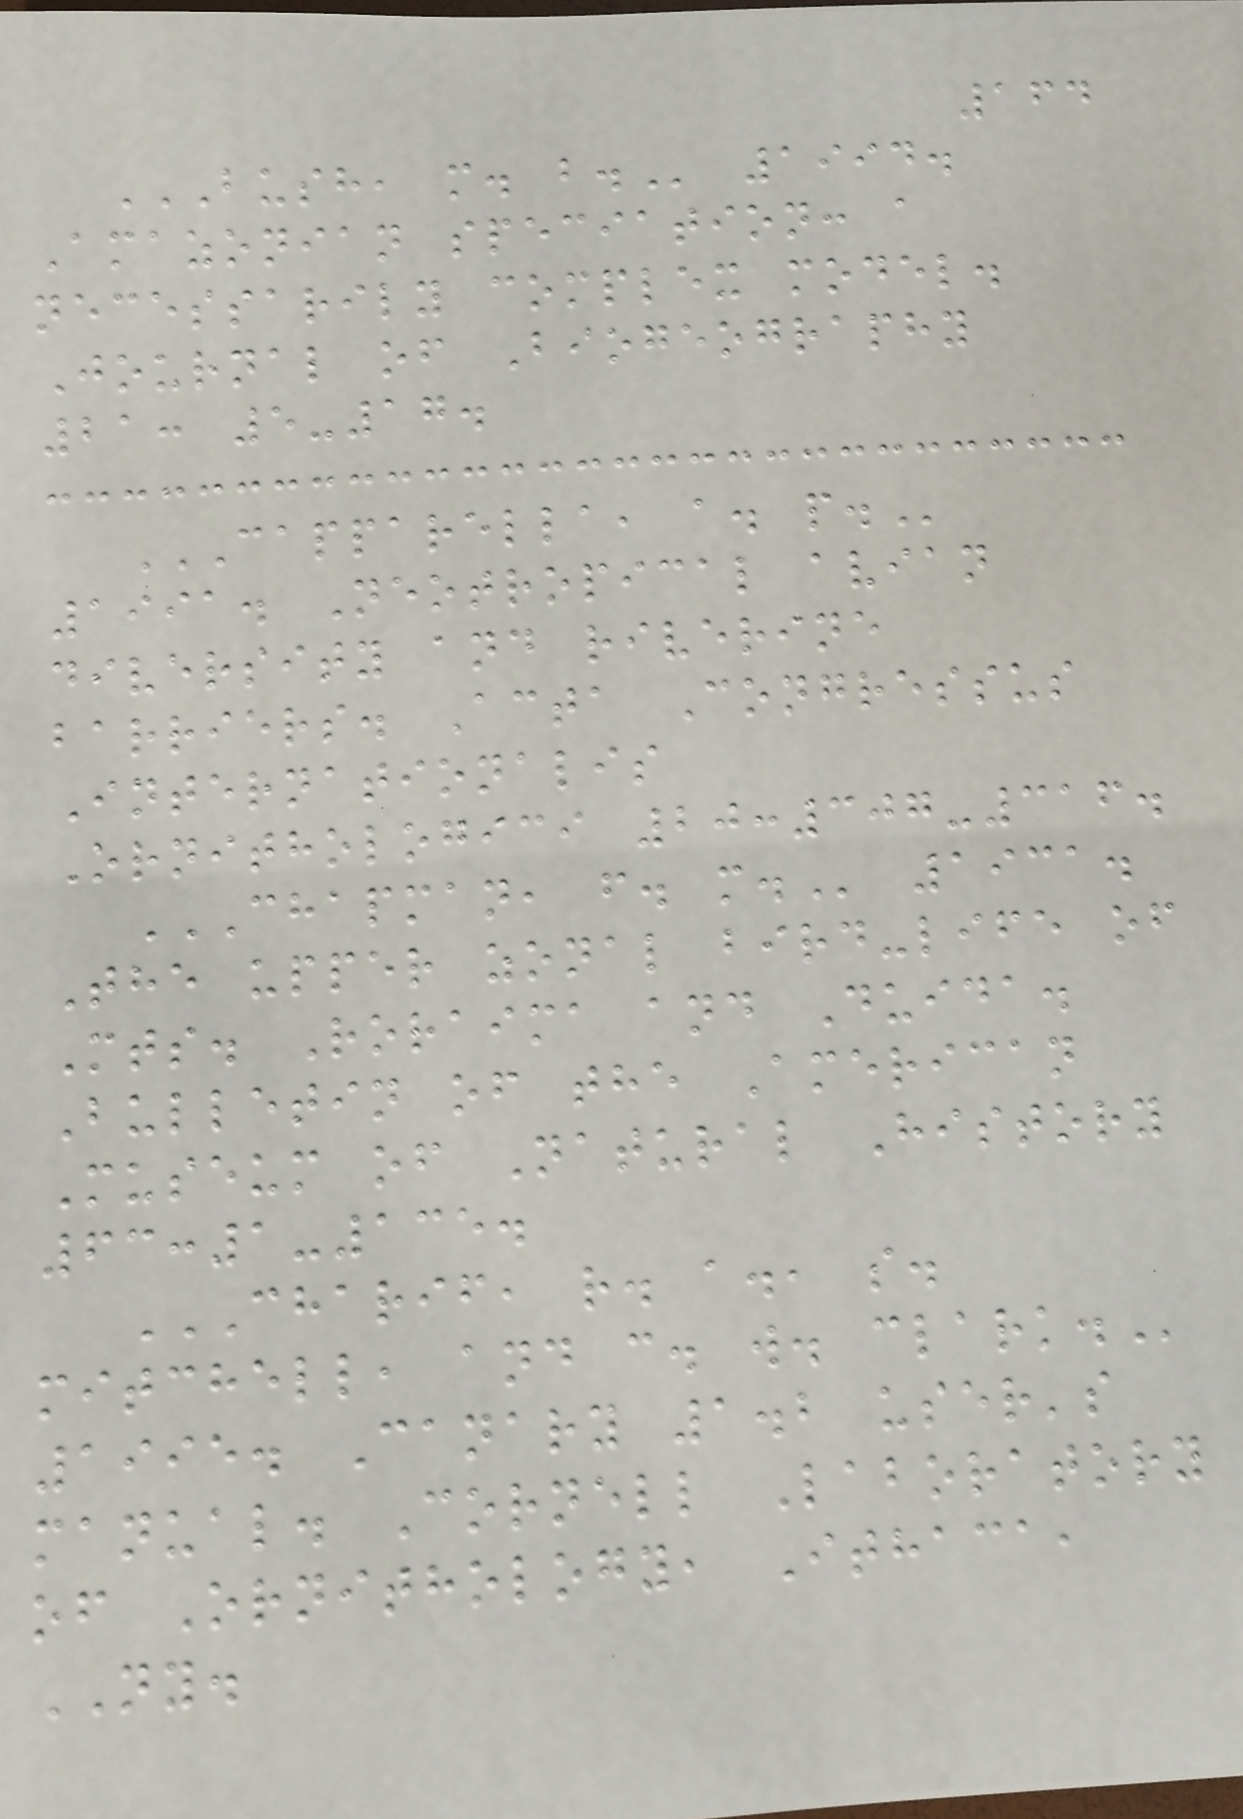164
BUSH, M. B. 1994.
Amazonian speciation: a
necessarily complex model.
Journal of Biogeography
21: 5-17.
CAPPARELLA, A. P.
1991. Neotropical avian
diversity and riverine
barriers. Acta Congressus
Internationalis
Ornithologici 20:307-316.
CHAPMAN, F. M. 1931.
The upper zonal bird-life of
Mts. Roraima and Duida.
Bulletin of the American
Museum of Natural History
63:1-135.
CHARIF, R. A., S.
MITCHELL, AND C. W. CLARK.
1995. Canary 1.2 user's
manual. Cornell Laboratory
of Ornithology, Ithaca,
NY.
